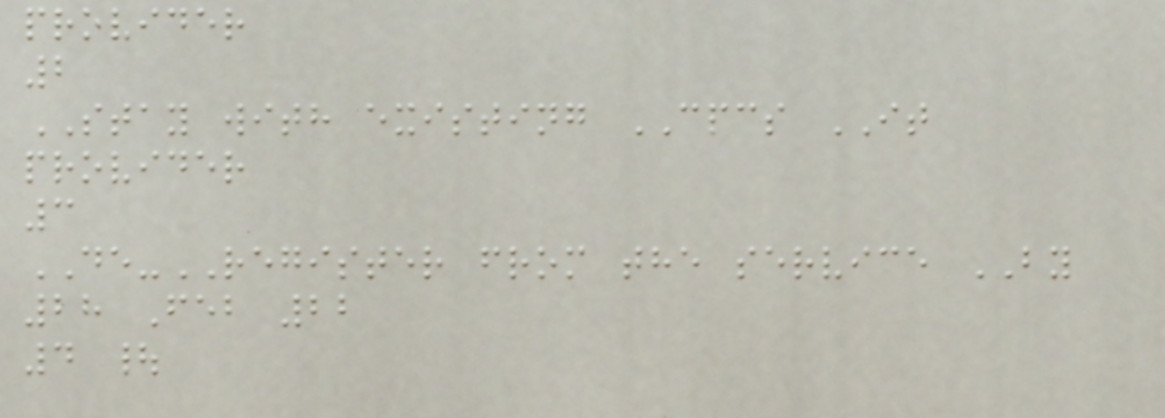provider
2
STAY with existing CPCS IT
provider
3
DE-REGISTER from the service BY
28 Feb 22
4 |
